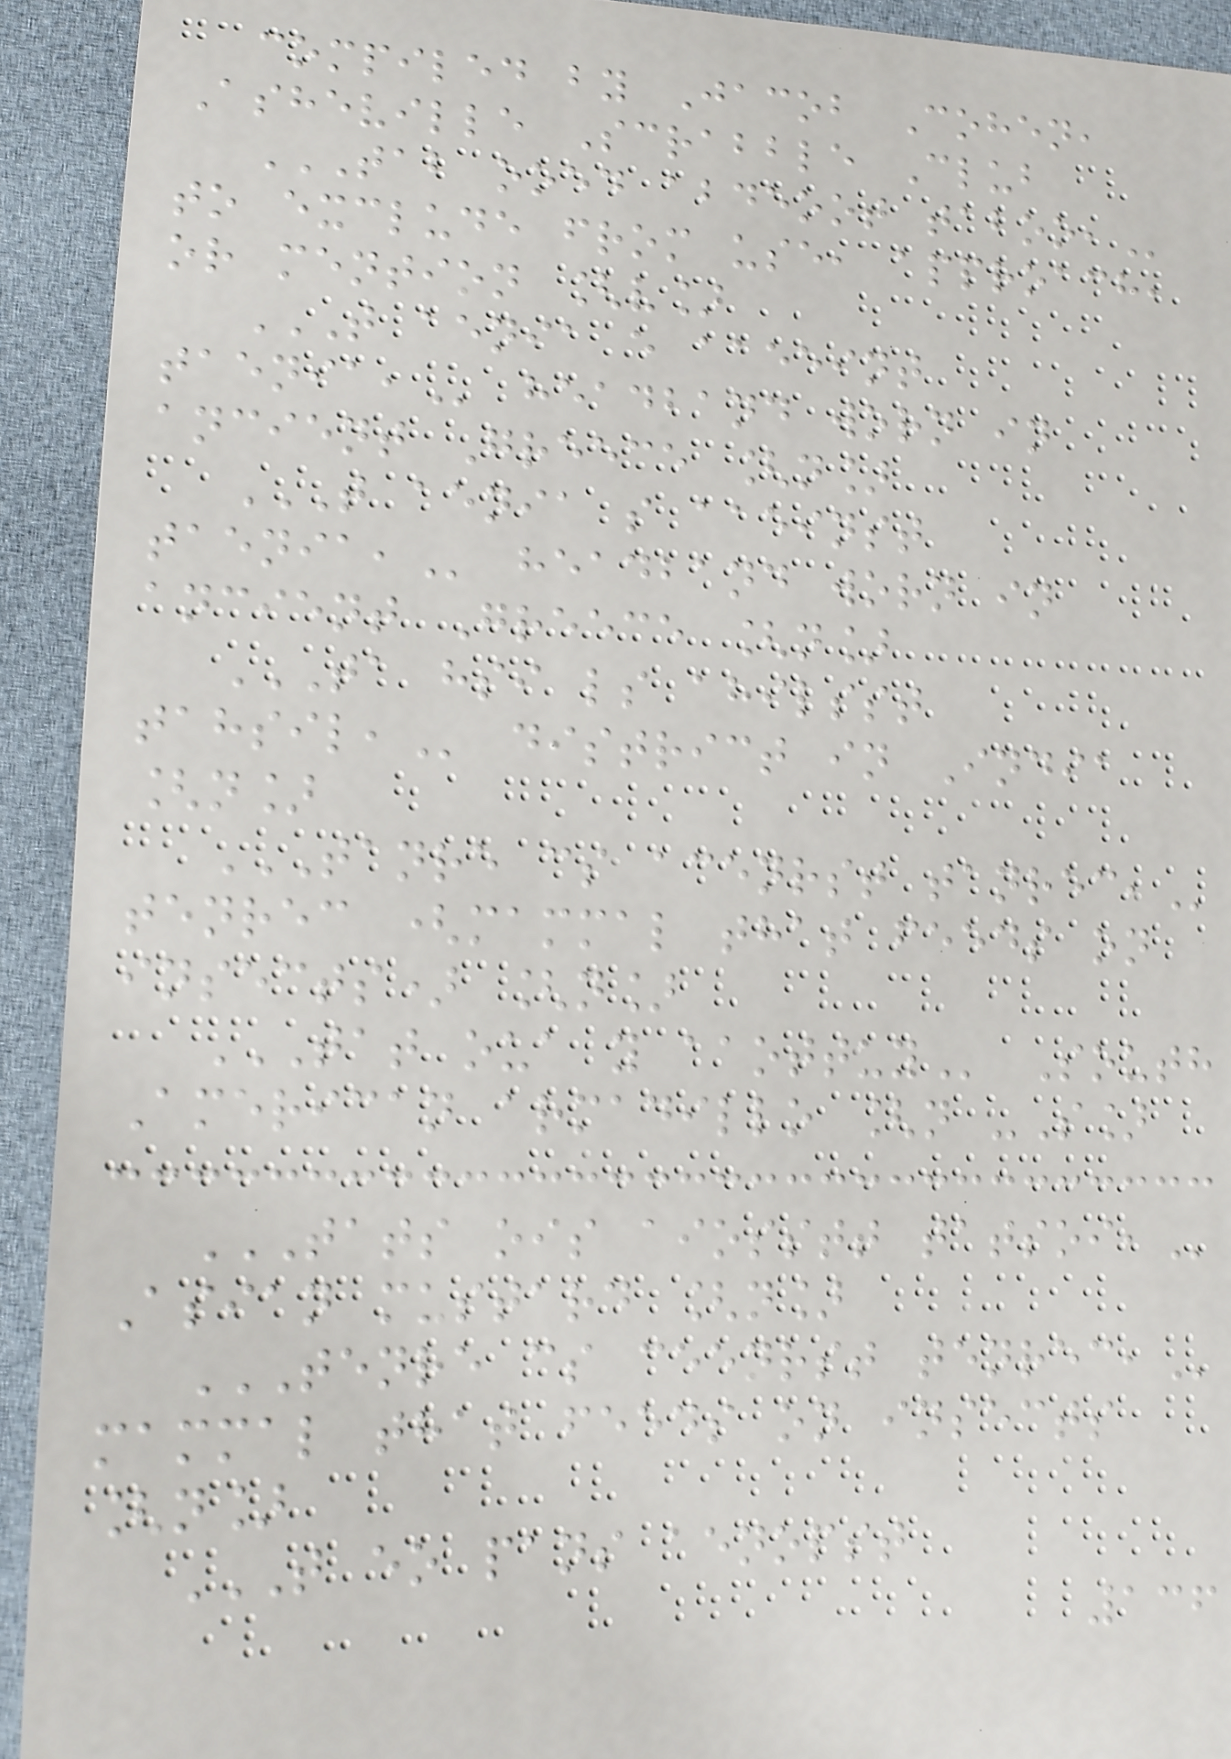compiled by Jacob Cohen,
Asheville Scrabble Club
TAB OOED ABDEOOT TABOO,
to exclude from use, approach,
or mention [v]
T AENIA E AAEEINT
TAENIA, headband worn in
ancient Greece [n]
T AENIA S AAEINST
TAENIA, headband worn in
ancient Greece [n]
TA HSI LS AHILSST
TAHSIL, district in India
[n]
TANRE CS ACENRST TANREC,
tenrec (mammal that feeds on
insects) [n]
TAT OUA Y AAOTTUY South
American armadillo [n -S]
TATS OIS AIOSSTT TATSOI,
Asian mustard [n]
TENRE CS CEENRST TENREC,
mammal that feeds on insects
[n]
T EO PANS AENOPST
136
